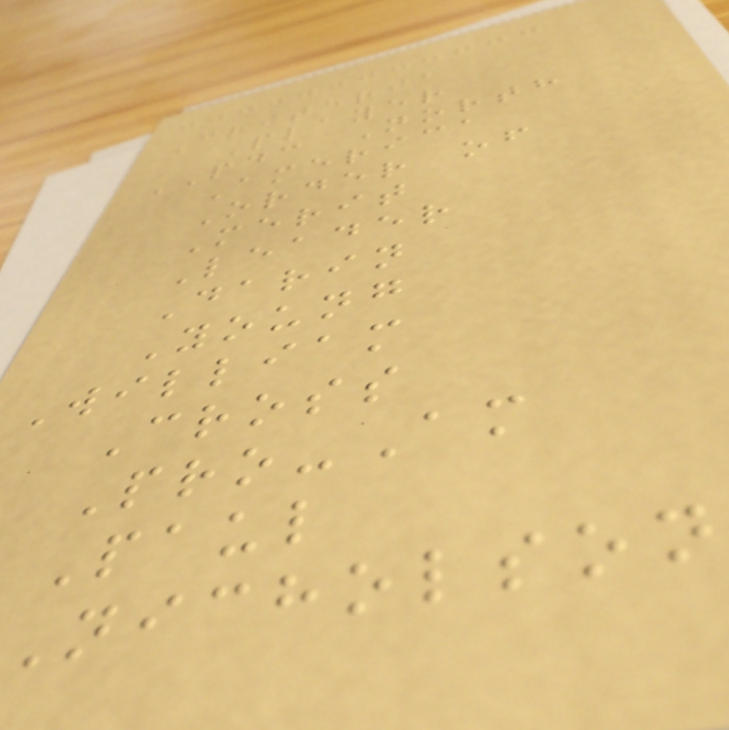Criteria
Player
PDC North
America
Order of
Merit
Leader
Darin
Young
William
Cross
Pro-Am
Paul
Nicholson
